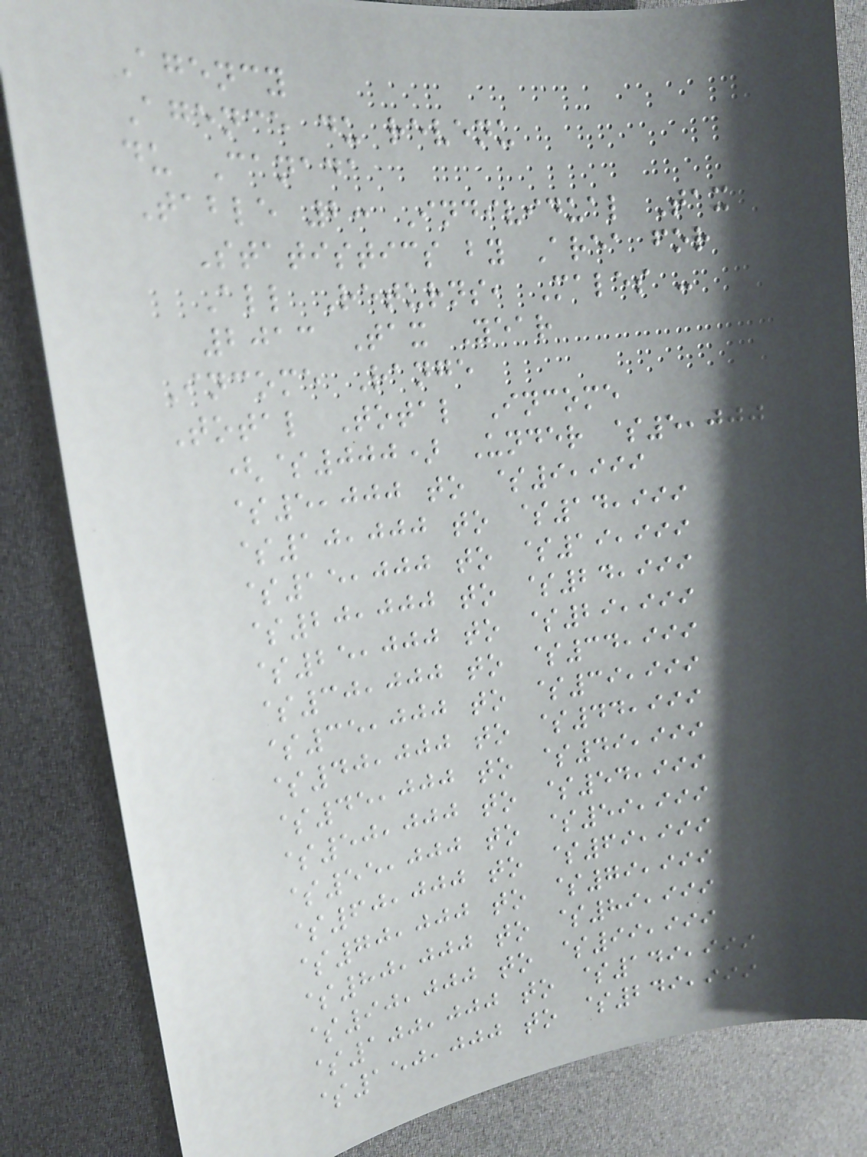Agency
Agence du revenu
du Canada
Table 2: Individual Tax
Statistics by Area for
All Returns, Males -
2013 Tax Year
Income Range
Total Total Income
($000) Under $5,000
$5,000 to $9,999
$10,000 to $14,999
$15,000 to $19,999
$20,000 to $24,999
$25,000 to $29,999
$30,000 to $34,999
$35,000 to $39,999
$40,000 to $44,999
$45,000 to $49,999
$50,000 to $54,999
$55,000 to $59,999
$60,000 to $69,999
$70,000 to $79,999
$80,000 to $89,999
$90,000 to $99,999
$100,000 to $149,999
$150,000 to $249,999
